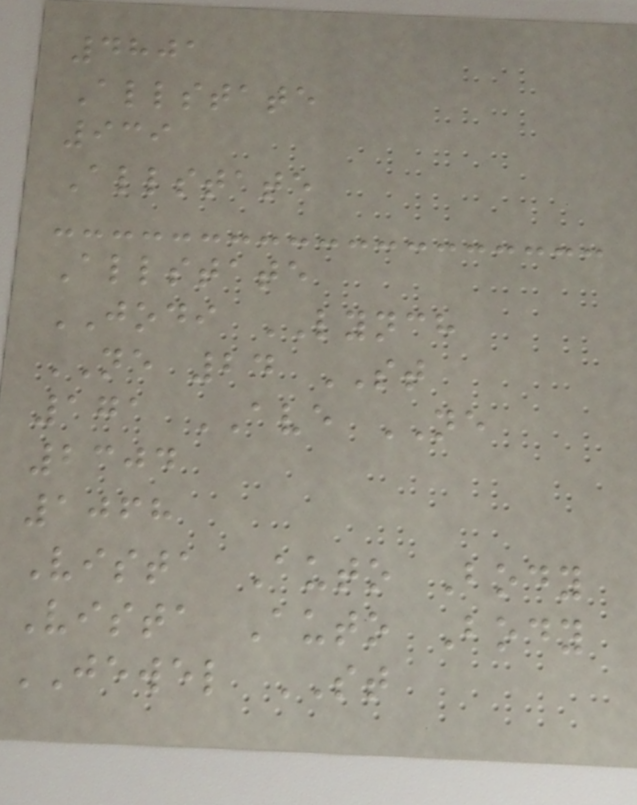4801
Allstate
939
Allstate
Allstate
JODI LYNCH
NE 24 ST
171 AVE NE
2304
1068
Vista Auto Body
Vista Auto Body
JEWEL ST
